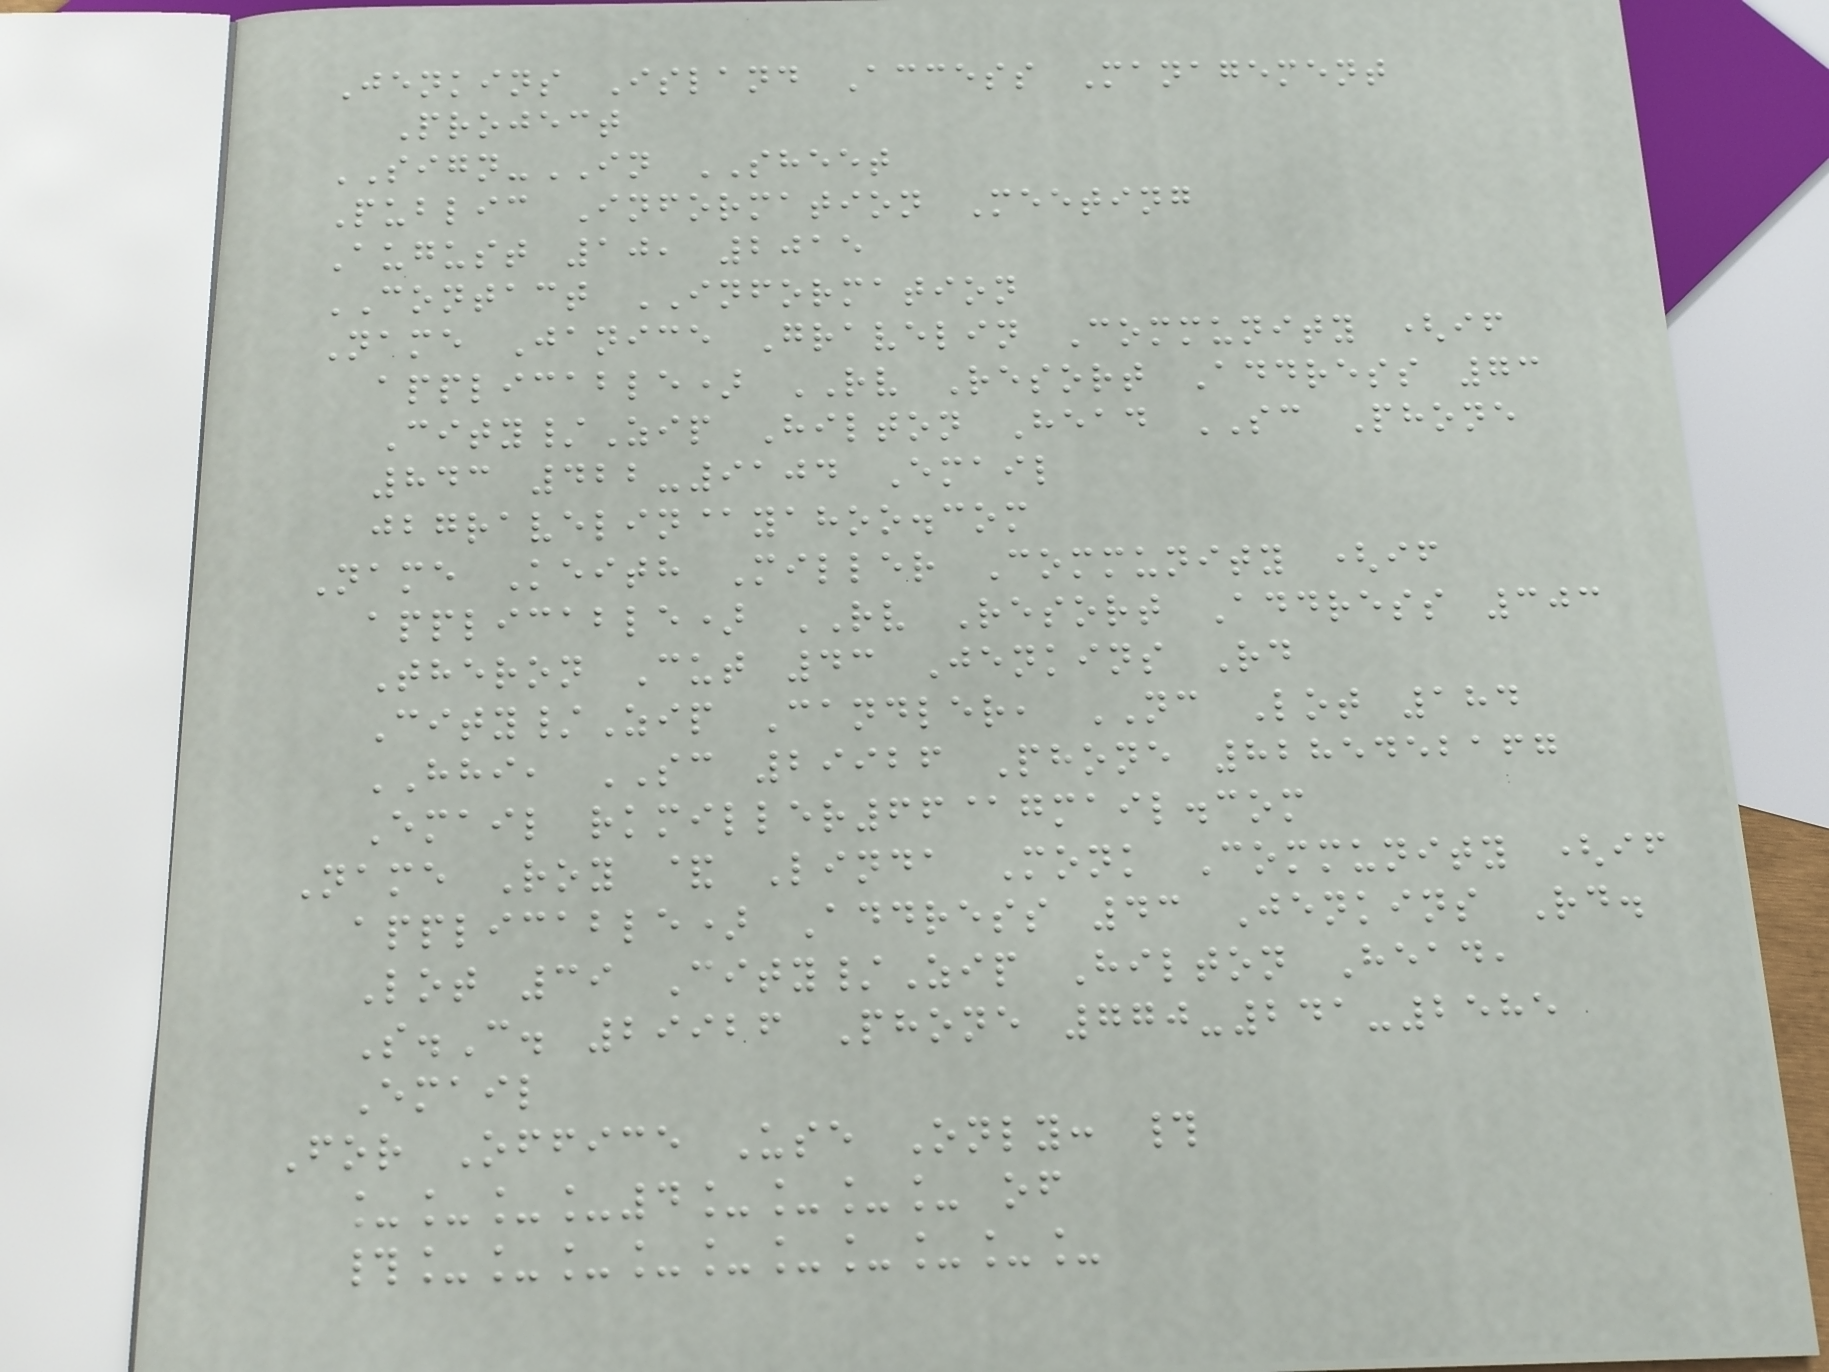Jenkins Island Access Management
Project
SIGN-IN SHEET
Public Information Meeting
August 10, 2015
CONTACT INFORMATION
Name Janice Gravelin Community (if
applicable) RV Resort Address 73
City/Zip Hilton Head SC Phone
843 422-9104 Email
jbgravelin@yahoo.com
Name Keith Miller Community (if
applicable) RV Resort Address 303
Theron Cut 43 Jenkins Rd
City/Zip Candler, NC Lot 184
HHI, SC 29926 Phone 8285452167
Email rkmiller66@gmail.com
Name Roy & Linda Monk Community (if
applicable) Address 43 Jenkins Rd.
Lot 39 City/Zip Hilton Head,
S.C. 29926 Phone 770-241-2585
Email
For Office Use Only: #
____4____ of
#__________
